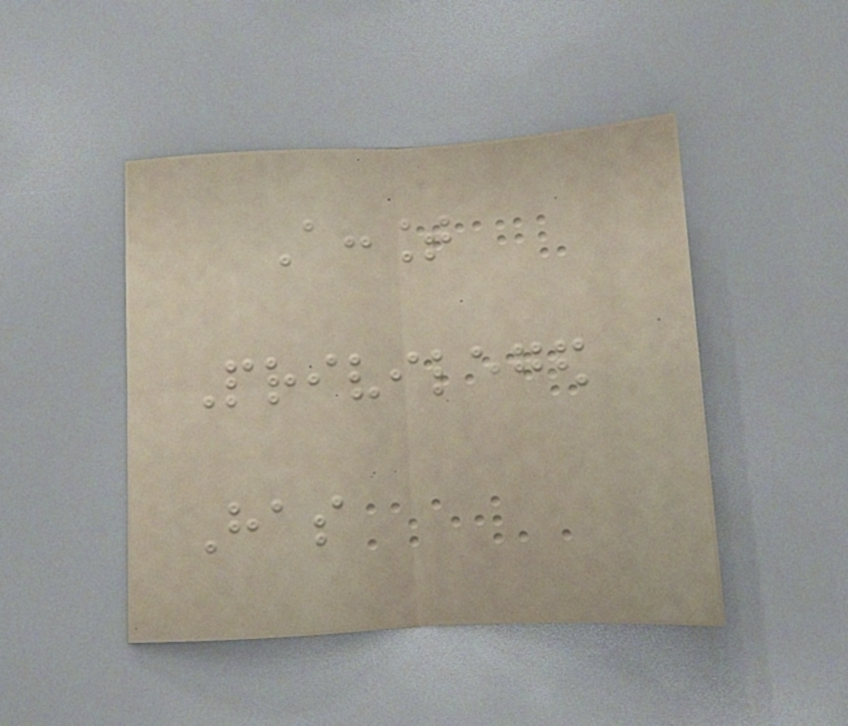Account
Privileged
Has
